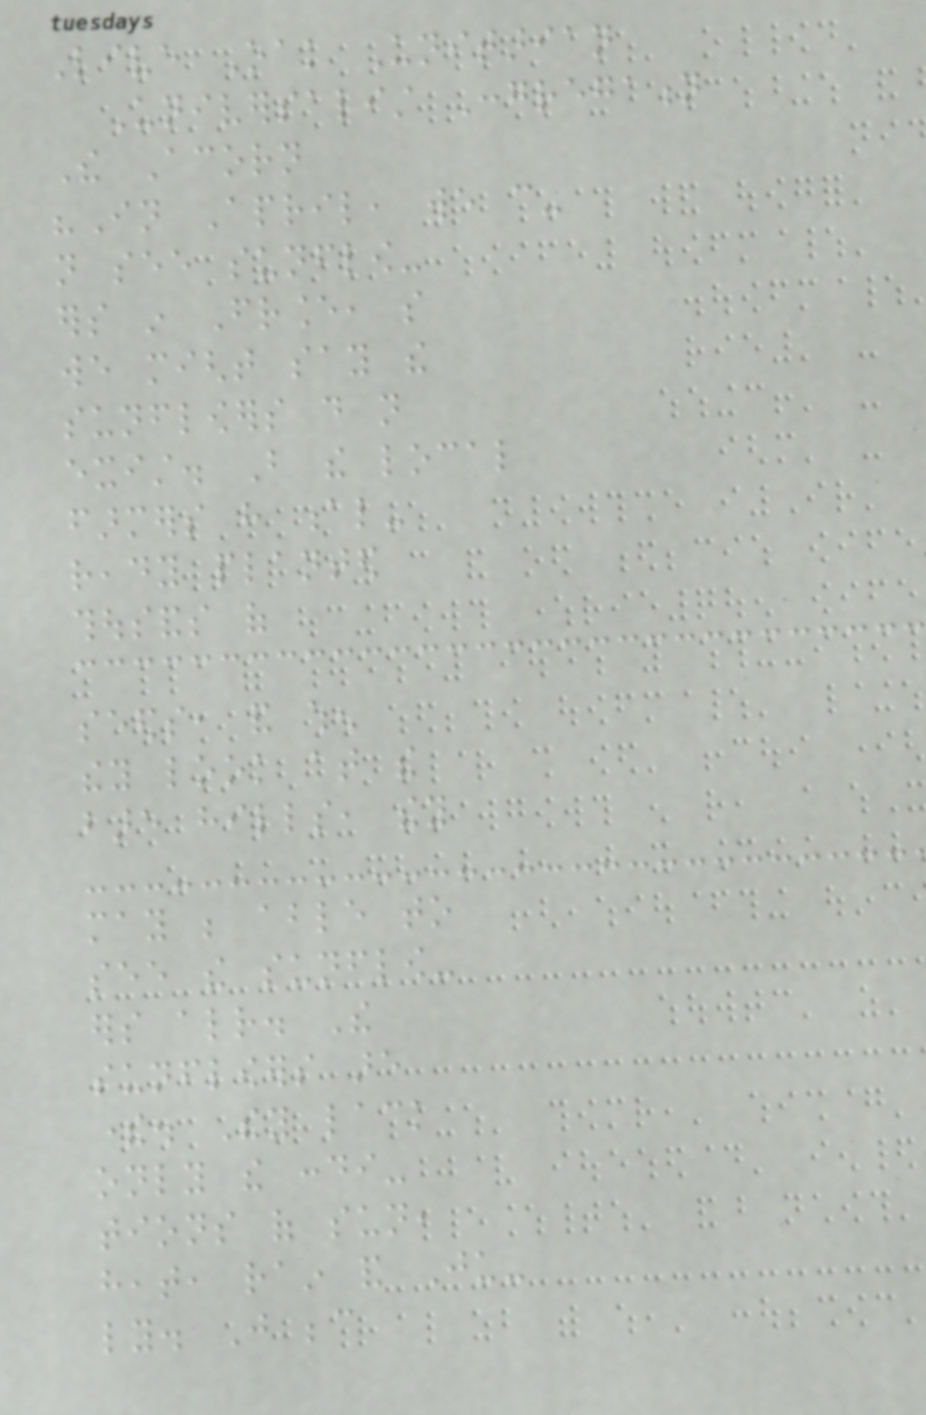Live Oak Unitarian
Universalist Congregation
The Acorn
"In April, we can-
not see sunflow-
ers in France, so
we might say the
sunflowers do not
exist. But the local
farmers have al-
ready planted
thousands of
seeds, and when
they look at the
bare hills, they
may be able to
see the sunflow-
ers already. The
sunflowers are
there. They lack
only the condi-
tions of sun,
heat, rain and Ju-
ly. Just because
